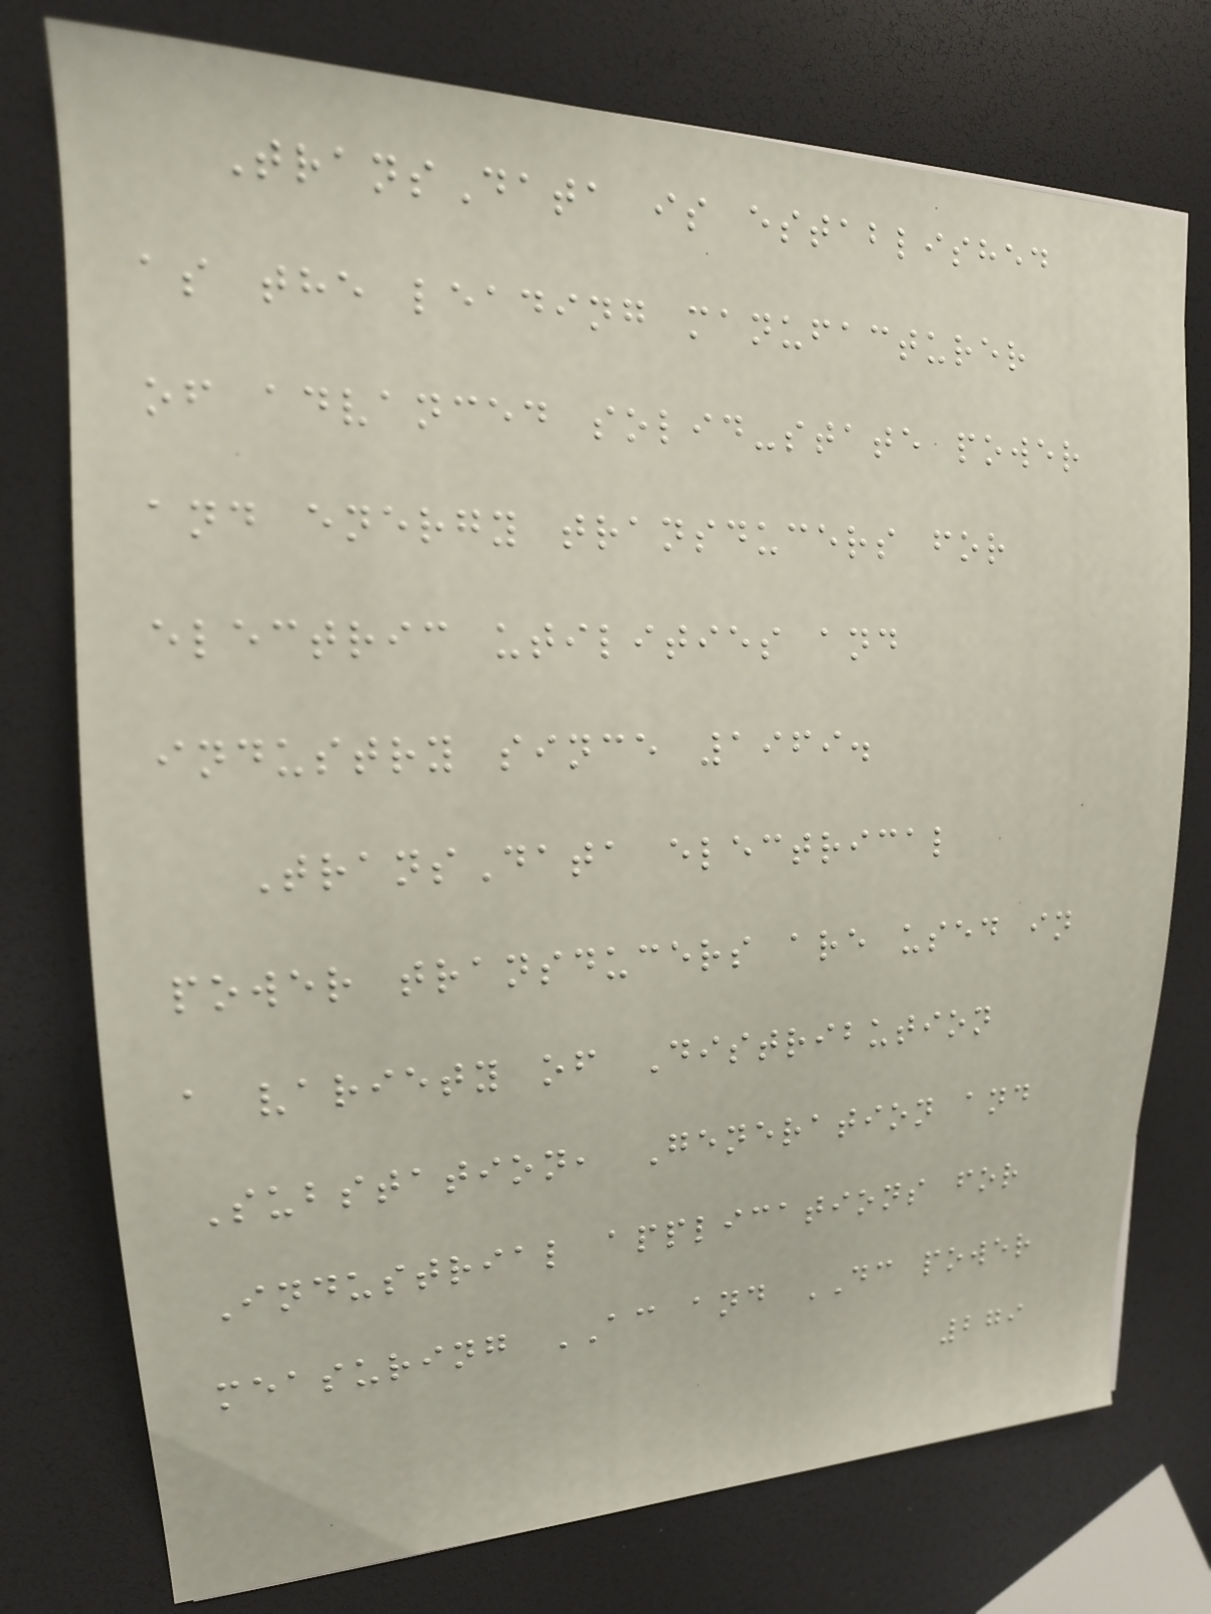TransData is established
as the leading manufacturer
of advanced solid-state power
and energy transducers for
electric utilities and
industry since 1969.
TransData electrical
power transducers are used in
a variety of Distribution
Substation, Generation and
Industrial applications for
measuring AC and DC power
279
